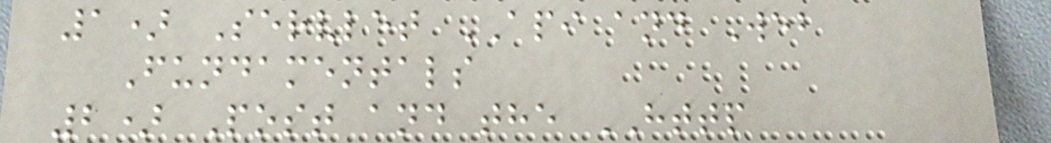1) Servlet API and Web
Fundamentals
2) Post and the HTTP
